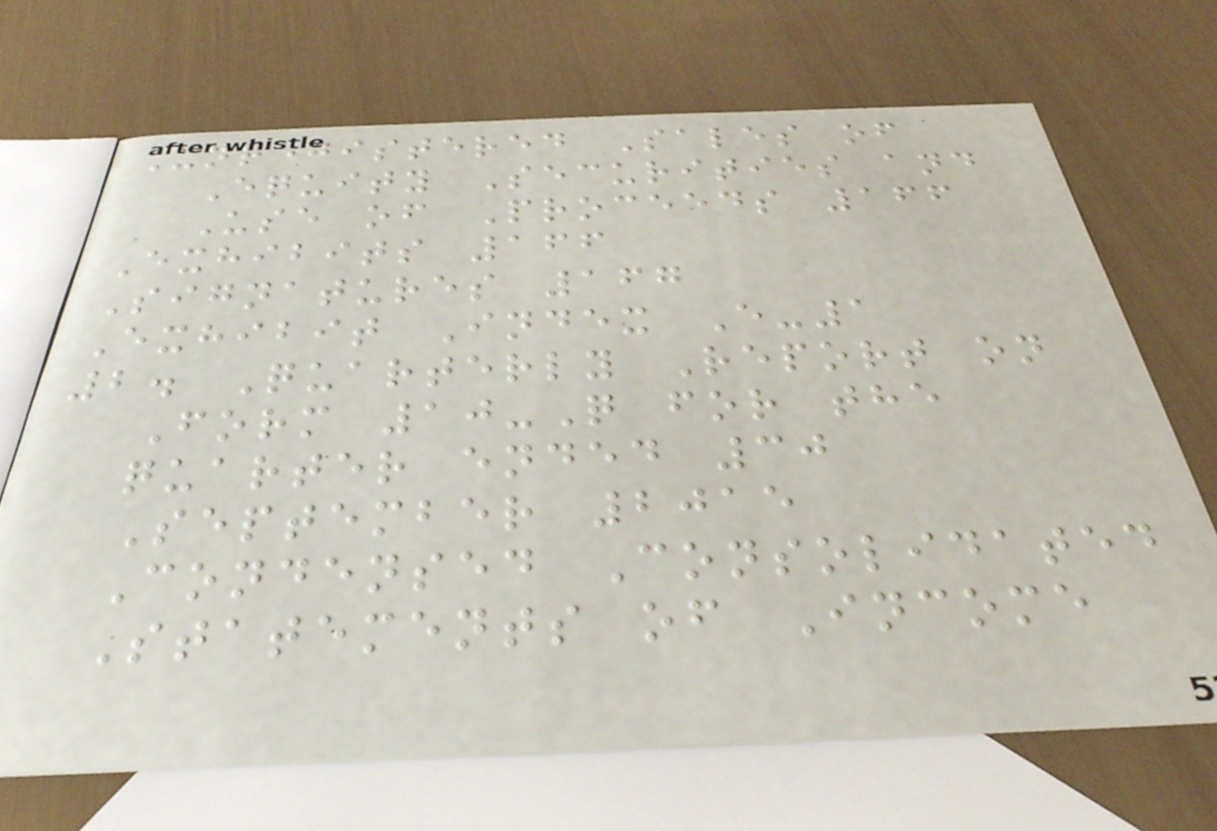Unregistered Sales of
Equity Securities and
Use of Proceeds 166
Exhibits 166
Signatures 167
Exhibit Index E-1
2. Quarterly Report on
Form 10-Q for the
quarter ended 30
September 2015
Condensed Consolidated
Statements of Income
